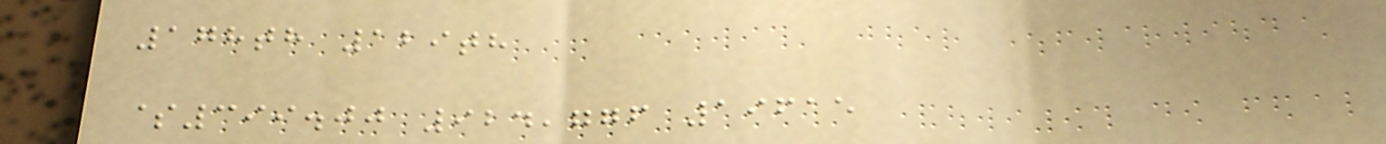178th 129th
$399.00 924,776 19615
